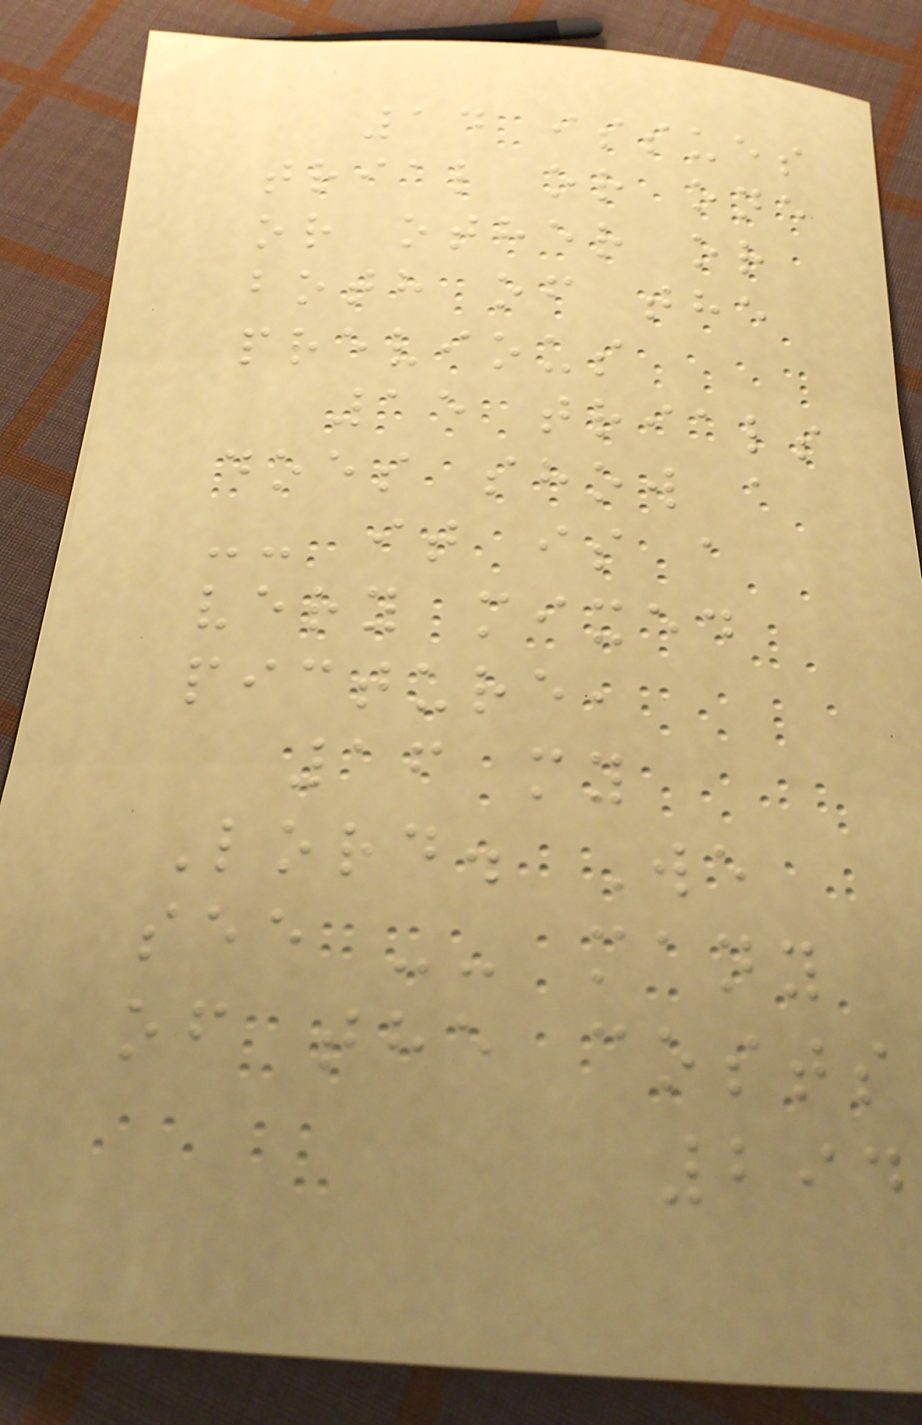14 issues
trial or one
or other or
both of the
previous
15 trials
does show a
-- it is a
very mixed
picture,
16 my
Lord. We
see -- many
of the costs
294
